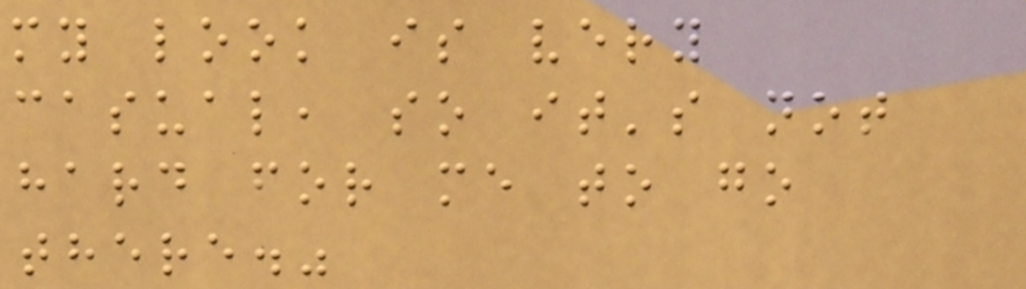my look is very
casual, so it's not
hard for me to go
there."
